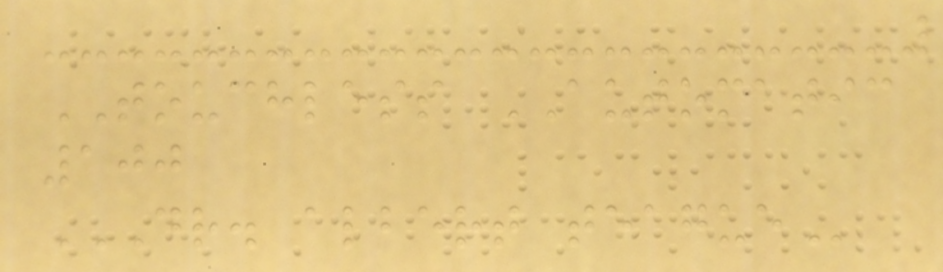TOUCHLESS AUTOMATIC
100
DR. ALBERT TEAGUE
